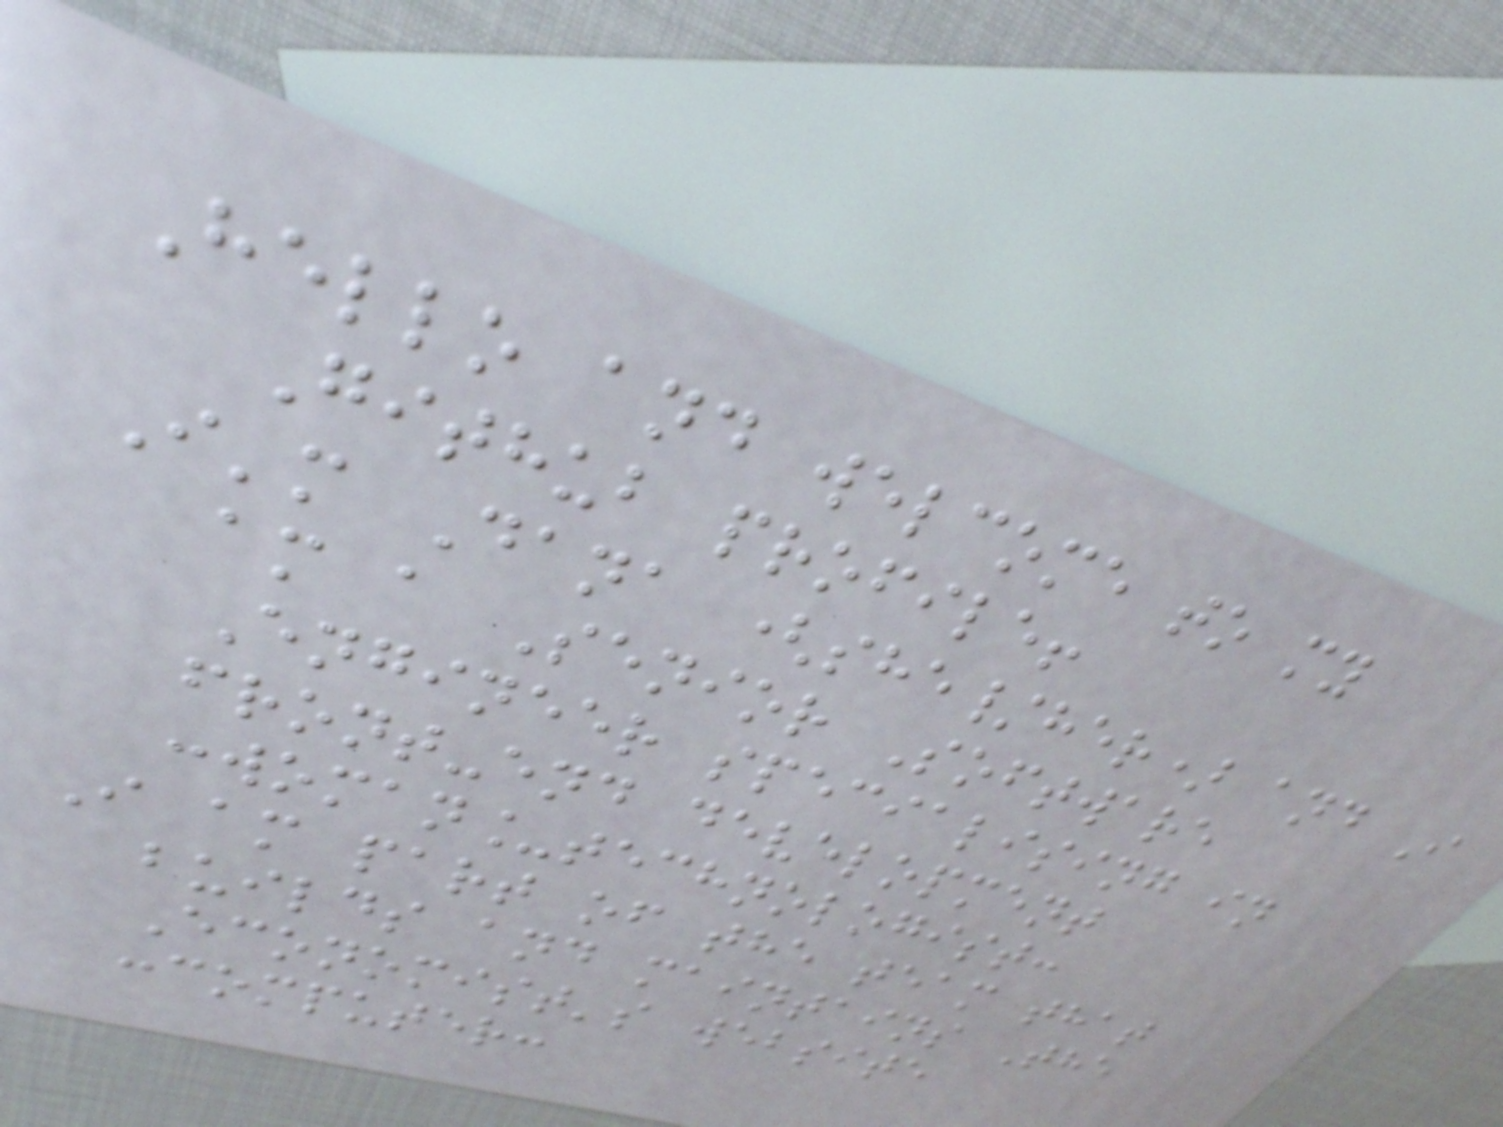Hello and welcome to my
Github profile!
I'm Dana (she/her) and I
am a Senior Software
Engineer specialising in
front-end development
:woman_technologist:
I am part of the team that
builds and maintains The
Economist's website
:computer:
